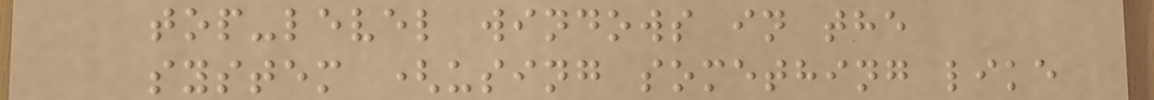top-level windows in the
system (using something like
